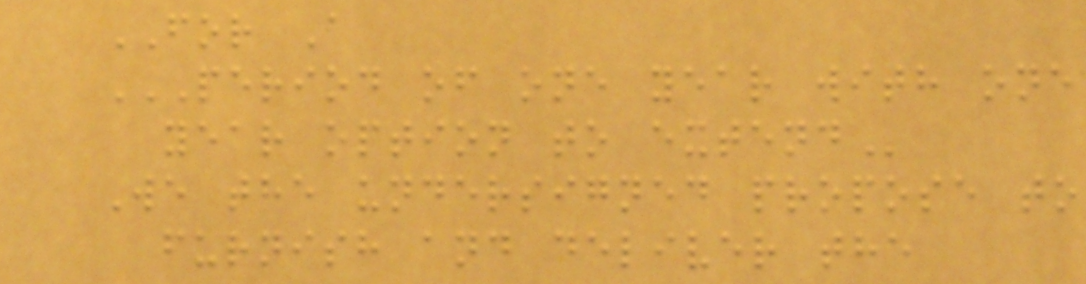FOR A
PERIOD OF ONE YEAR WITH ONE
YEAR OPTION TO EXTEND
We the undersigned propose to
furnish and deliver the
